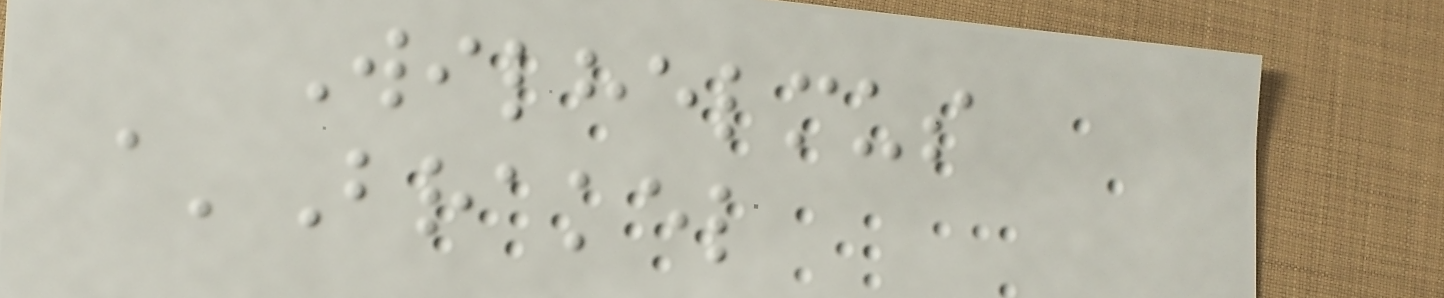Wilhelmus
a'Brakel
